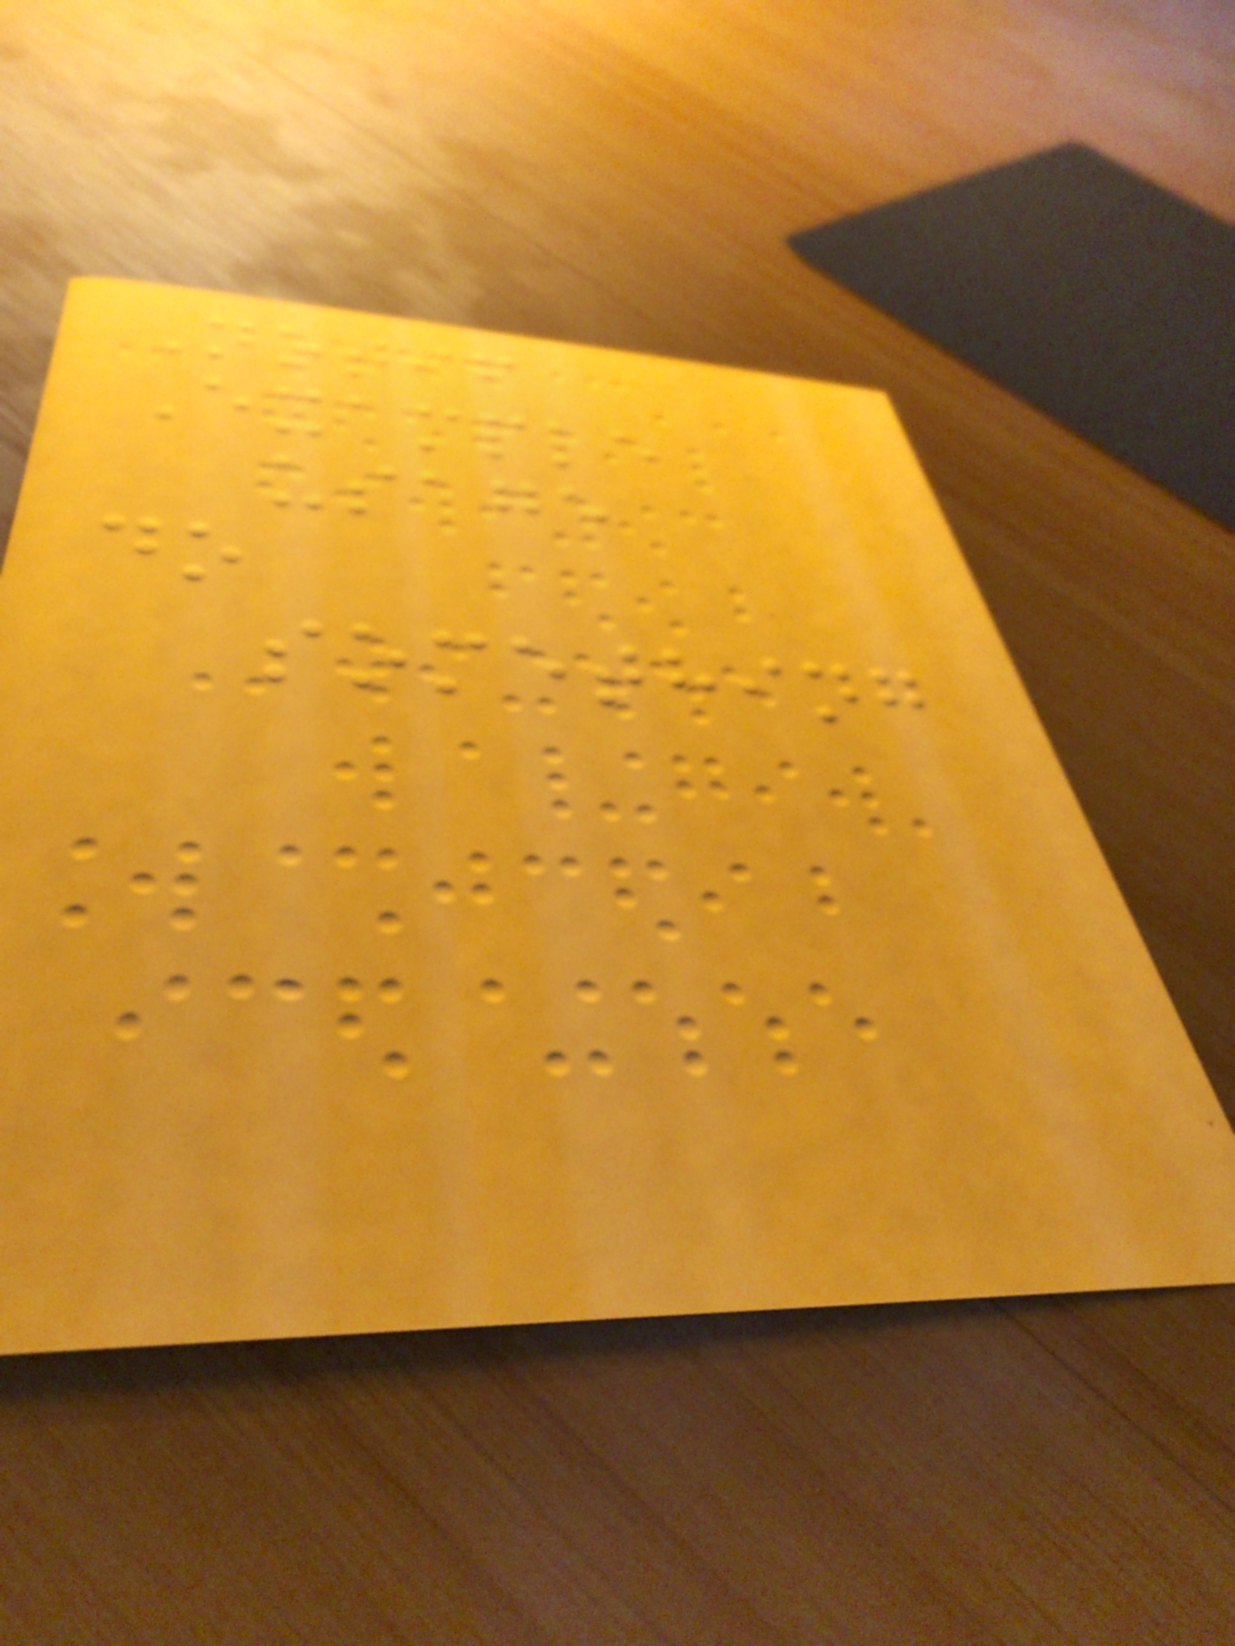Notif
Example
usage
do
something
